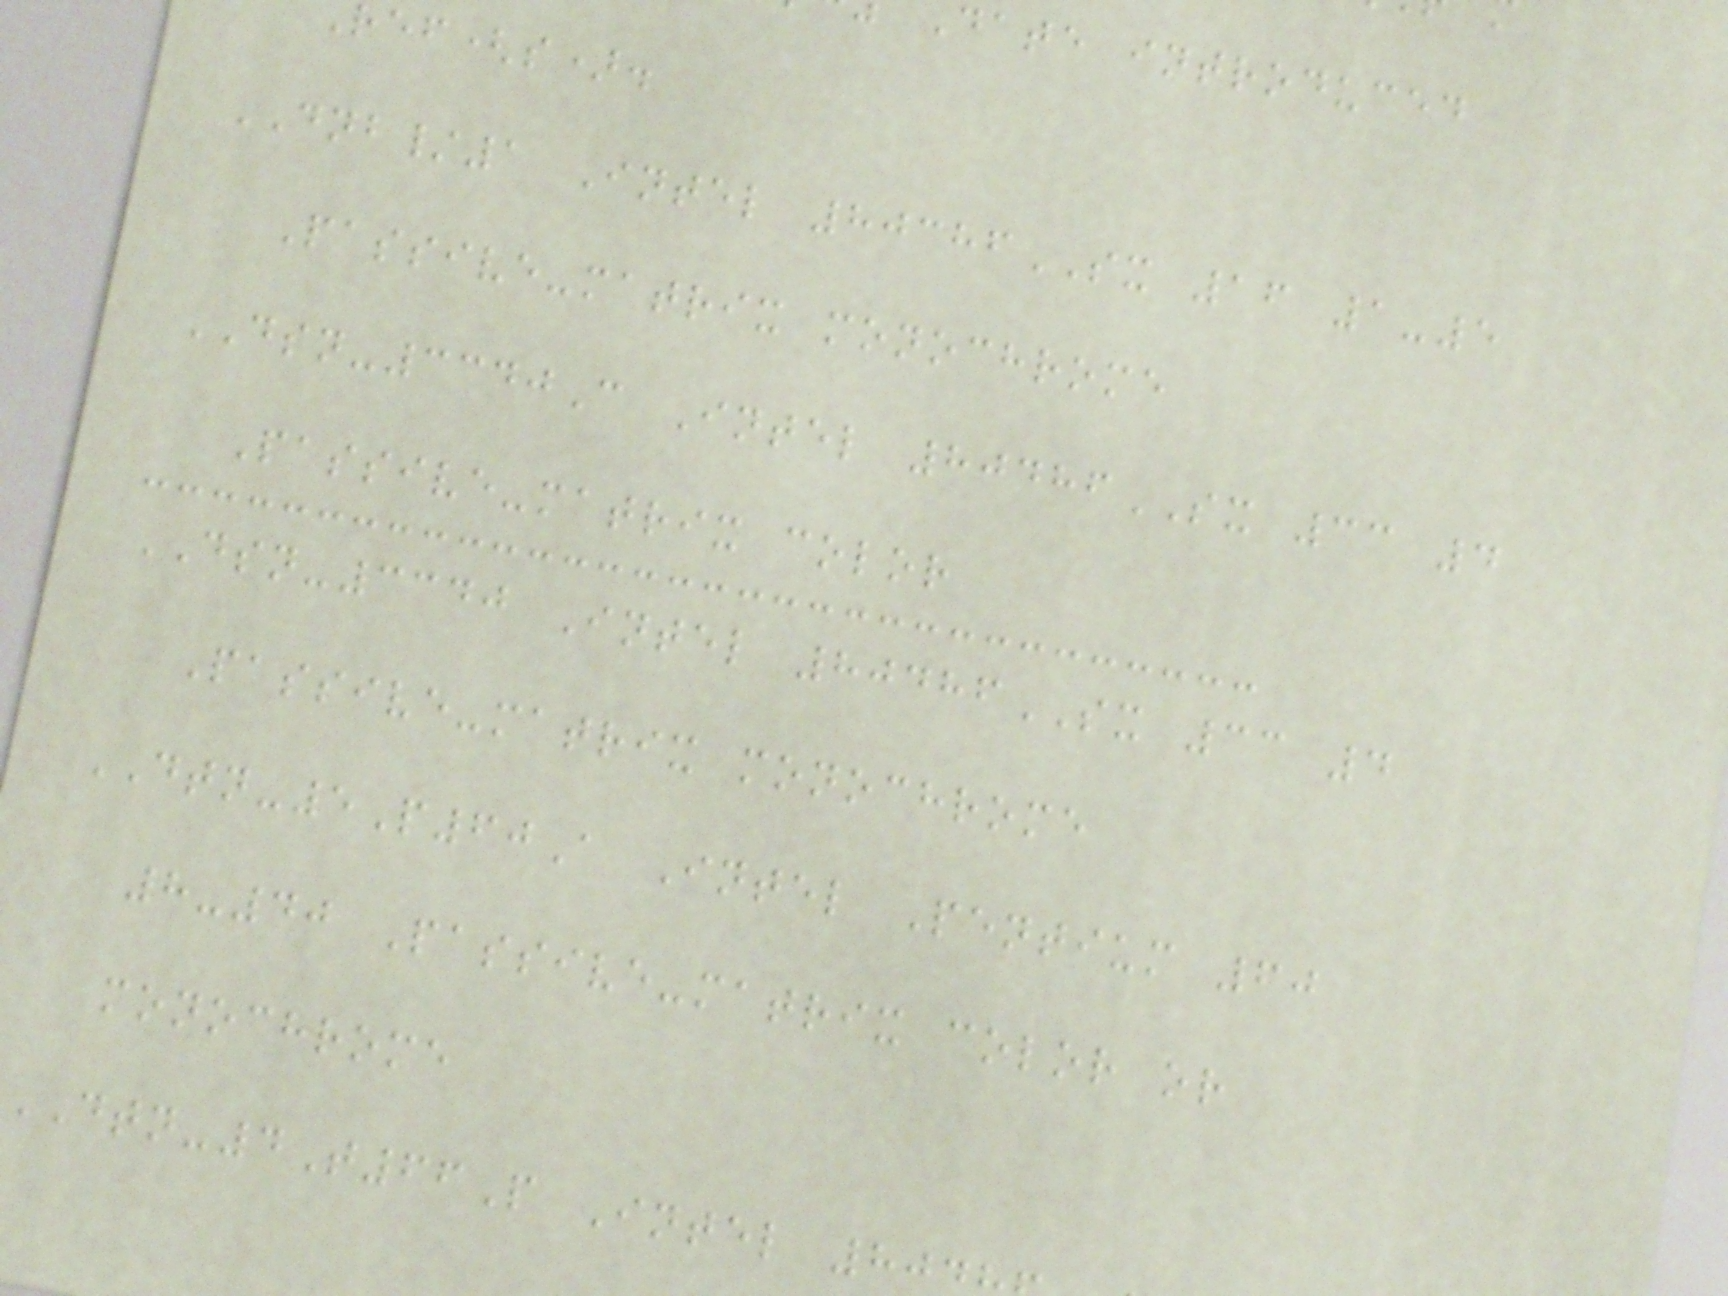date introduced
ref(s).
DNB/1 Intel 80386SX 16 1-5
Passive-matrix monochrome
DSN-3340C Intel 80486SX 33 4
Passive-matrix color
DSN-3340 Intel 80486SX 33 4
Passive-matrix monochrome
DTN-5P60A Intel Pentium 60
8-40 Passive-matrix color or
monochrome
DTN-4T66P Intel 80
